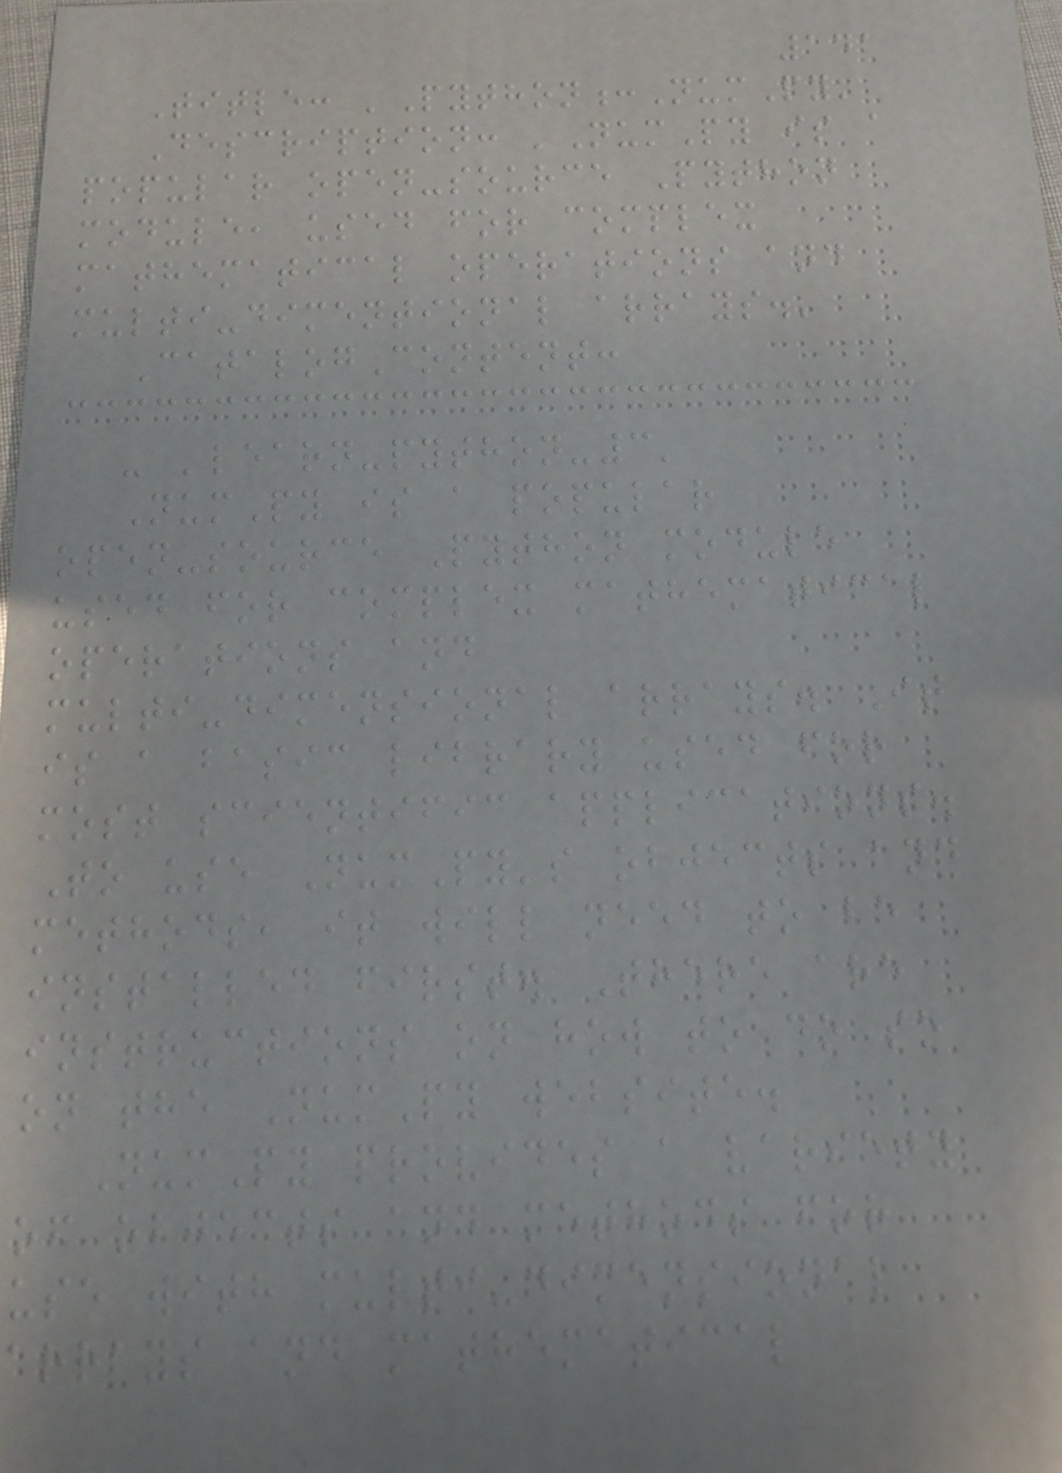141
Title: 'Python:NumPy'
Description: 'NumPy is a
popular open-source Python
module, used for complex
mathematical operations and
multi-dimentional arrays.'
CatalogContent:
- 'learn-python-3'
NumPy is a popular
open-source Python module
used for complex mathematical
operations and
multi-dimensional arrays. It
is a basic library used for
most scientific applications.
To use NumPy's objects and
methods, it will need to be
installed first. There are
instructions on how to do so
on the NumPy website.
NumPy provides a variety
of objects and methods for
use with multi-dimensional
arrays and mathematical
